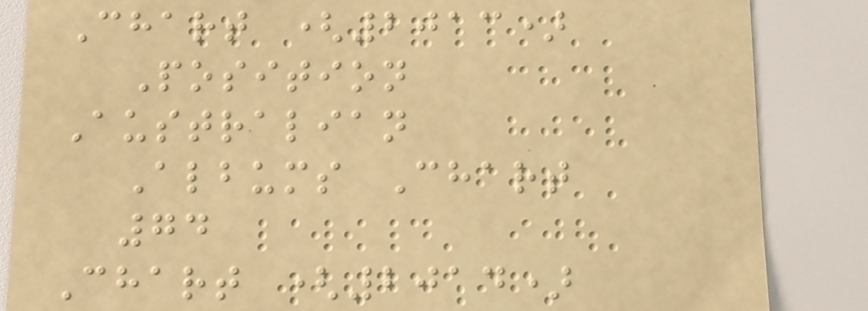Chart (2013)
Position
Australian
Albums Chart
74
Chart (2014)
